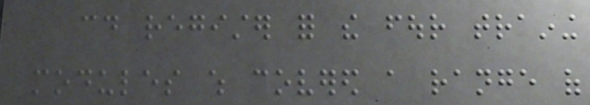could register for the four training
modules which covered a range of
